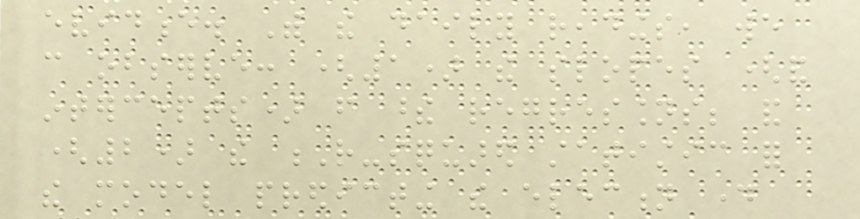evidence. With the daily readings, we
can observe: (1) the slopes (and
intercepts) from these regressions; and
(2) the R-squared statistic for
the model predicting the election day
